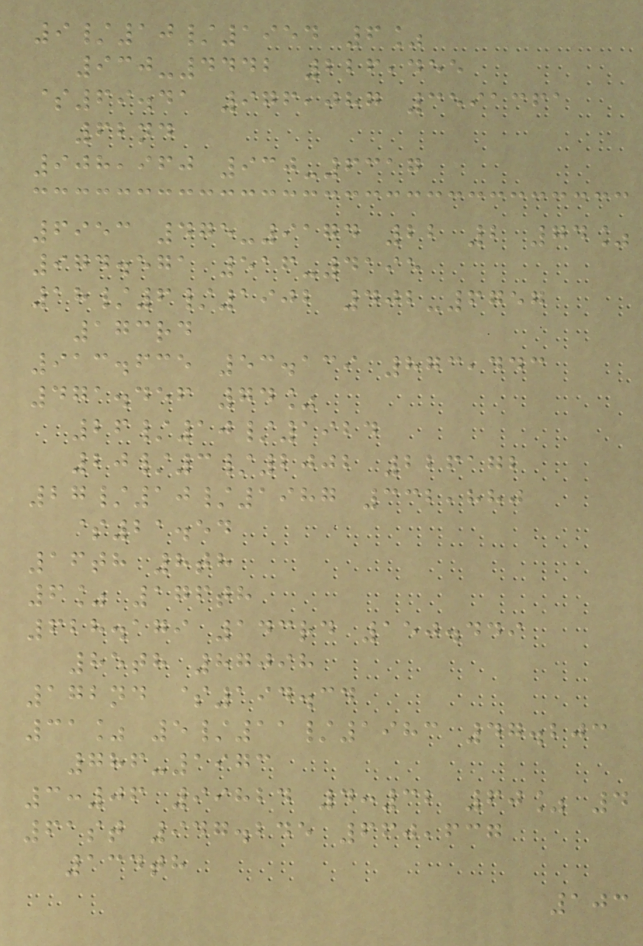9/10/1954 6%
930-4442 226,455
$69.41 976,087 3591361
62nd
908,960 930-6317
6953 475-9174 22 2 74%
974.571 516-4195
18/6/1902 402-6757
173rd
913.635 53.139 873,443
471.456 74%
26/10/1924
20/3/2002 226172
27/10/1987 332,880
$21.54
16th 8th
6% 176th
628.179 143rd 150.449
85th 87098
172nd $194.34
31% 5/11/1983 47.203
786-1973
3:06 99824 4:32 60% 4
61st 947.245 660,637
134th
103
